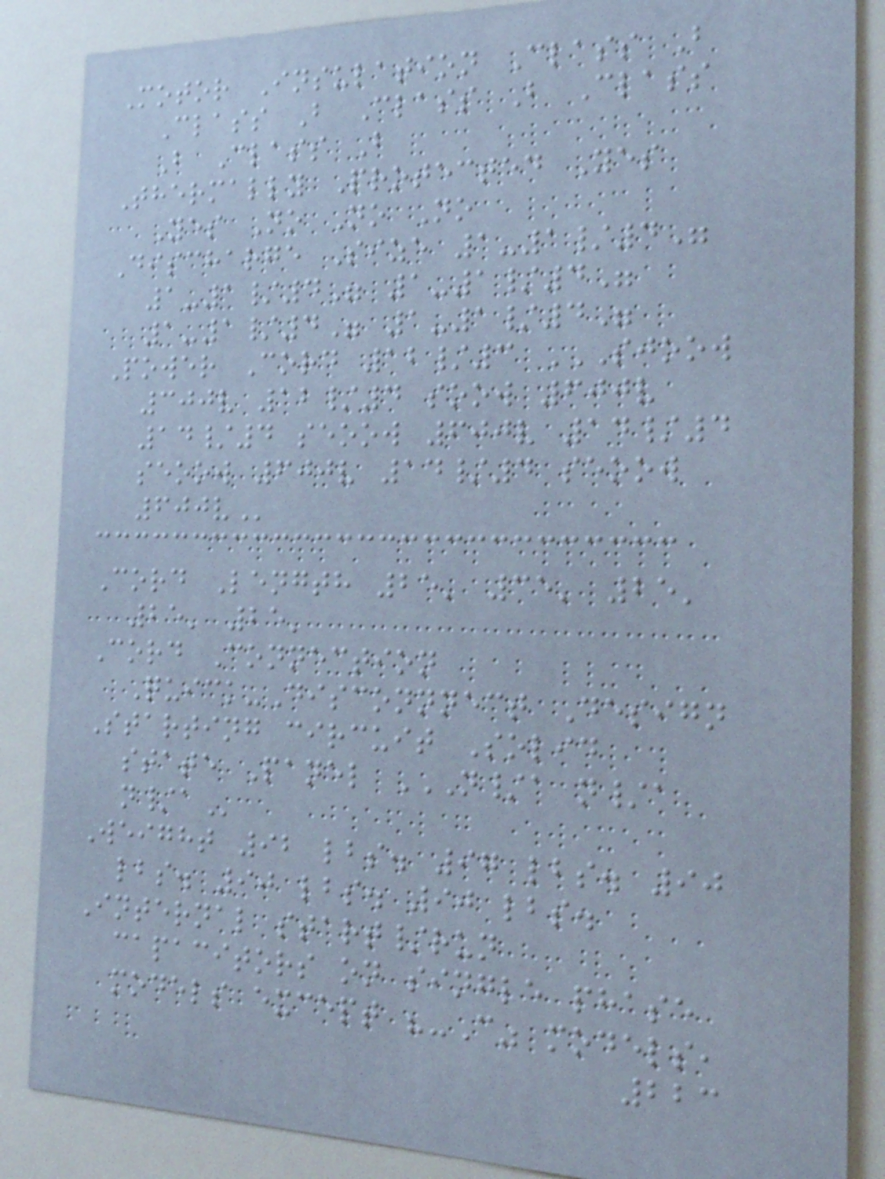Motor Insulation Class B
Class B Class B Class
B Class B
Thermally Protected Yes
Yes No No No
Discharge Size 1-1/4"
1-1/4" 1-1/4"
1-1/4" 1-1/4"
Power Cord 12/3 SJOOW
300V 12/4 SOOW 600V
14/4 SEOOW 600V 14/4
SEOOW 600V 14/4 SEOOW
600V
Cord Length 25' 35' 25'
25' 25'
Cord Connection
Quick-Disconnnect Design
Starting circuit Solid
state Panel N/A N/A
N/A
Weight 92 lbs. 97 lbs. 90
lbs. 90 lbs. 90 lbs.
Internal start/run
capacitors on single phase
models except "-C" models,
223
